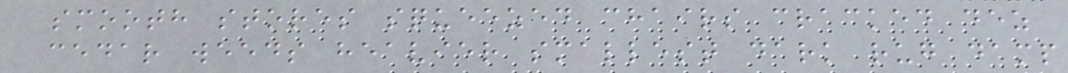smooth stores squeezed chairs cracked dez
cedar weeds heavier smallest dark rug damp
